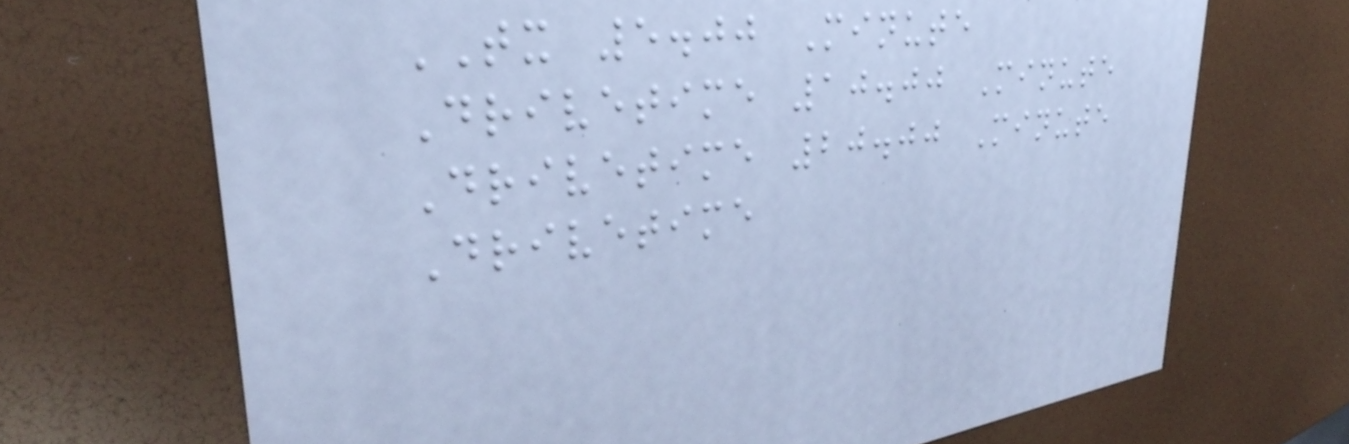TX 5.00 Minute
Drivetime 10.00 Minute
Drivetime 20.00 Minute
Drivetime
